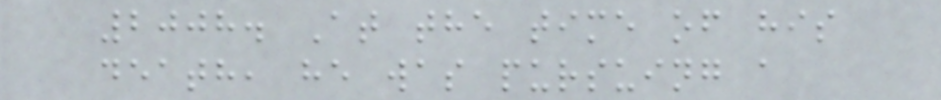2008. At the time of his
death, he was pursuing a
